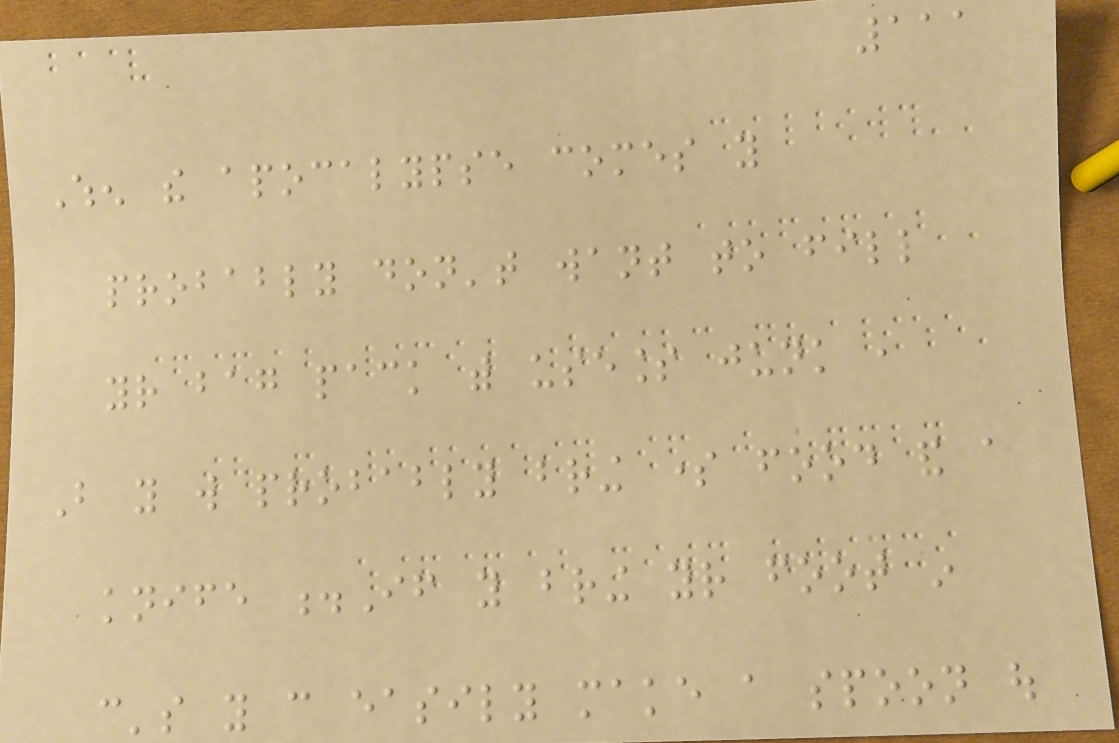111
When the apocalypse comes you
probably don't want to fill
your bag pack with useless junk ,
But you will probably bring some food and a
knife .If you bring your foot in
can's you can easily make a spoon out
